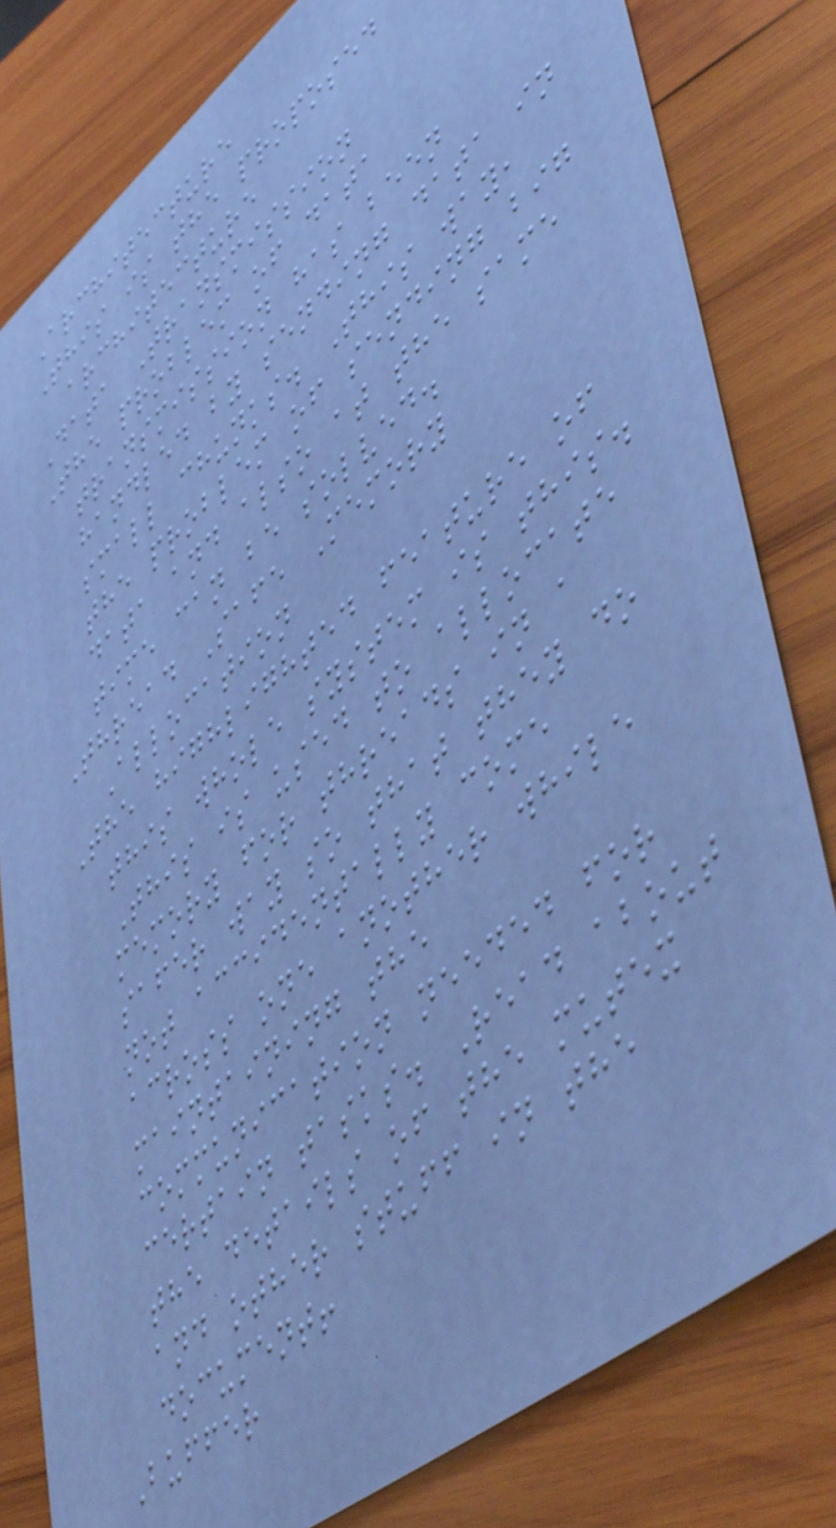Architecture
This is the proposed
architecture
Data Transmission
The problem of data
transmission has been
handled by sending data in
small chunks. This way,
the problem of sending big
data and also at the same
time can be solved.
Thread Safe Memory
Allocation
The highlighted feature of
this whole system is this.
This is used to allocate
memory for threads in a
safer way so that they do
not accidentally come
across one another while
maintaining the
communication needed for
certain tasks. Read about
the details of the mutex
and other stuff in the
document!
Buffer
